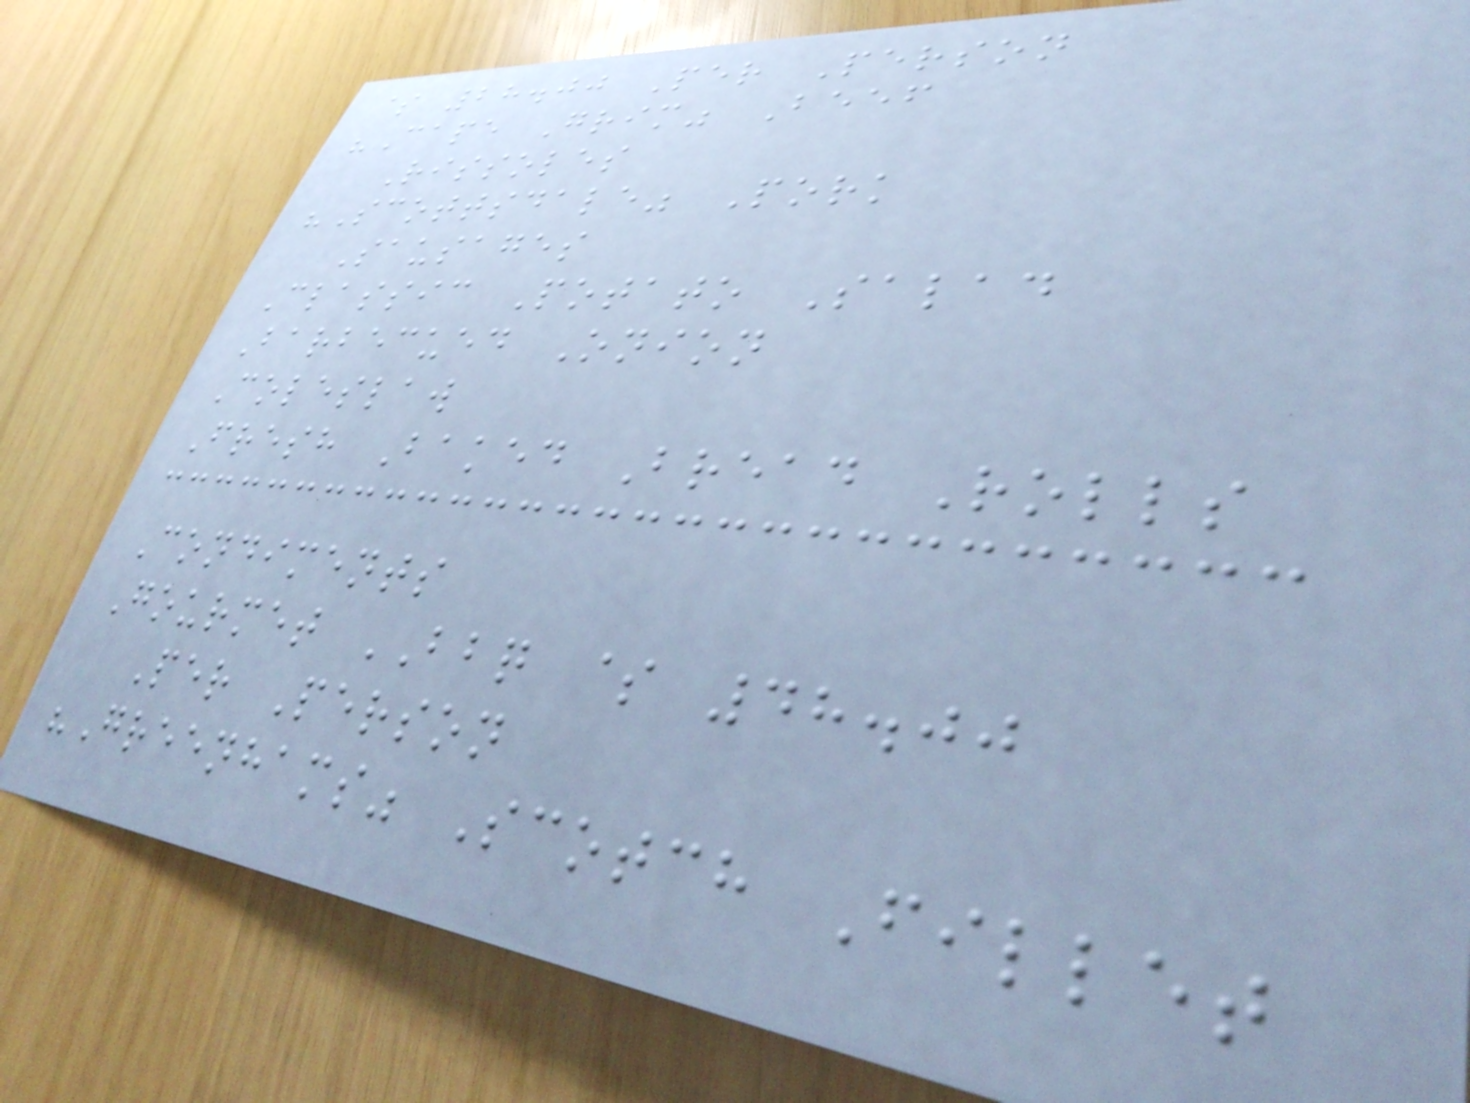$ 28.00 Per Person
"Cape Grim" Beef
Rissoles
"Scottsdale" Pork
Sausages
Classic Potato Salad
Barbecued Onion
Coleslaw
Fresh Baked Bread Rolls
Condiments
Gourmet BBQ $ 48.00
Per Person
"Greenhams" Scotch Fillet
